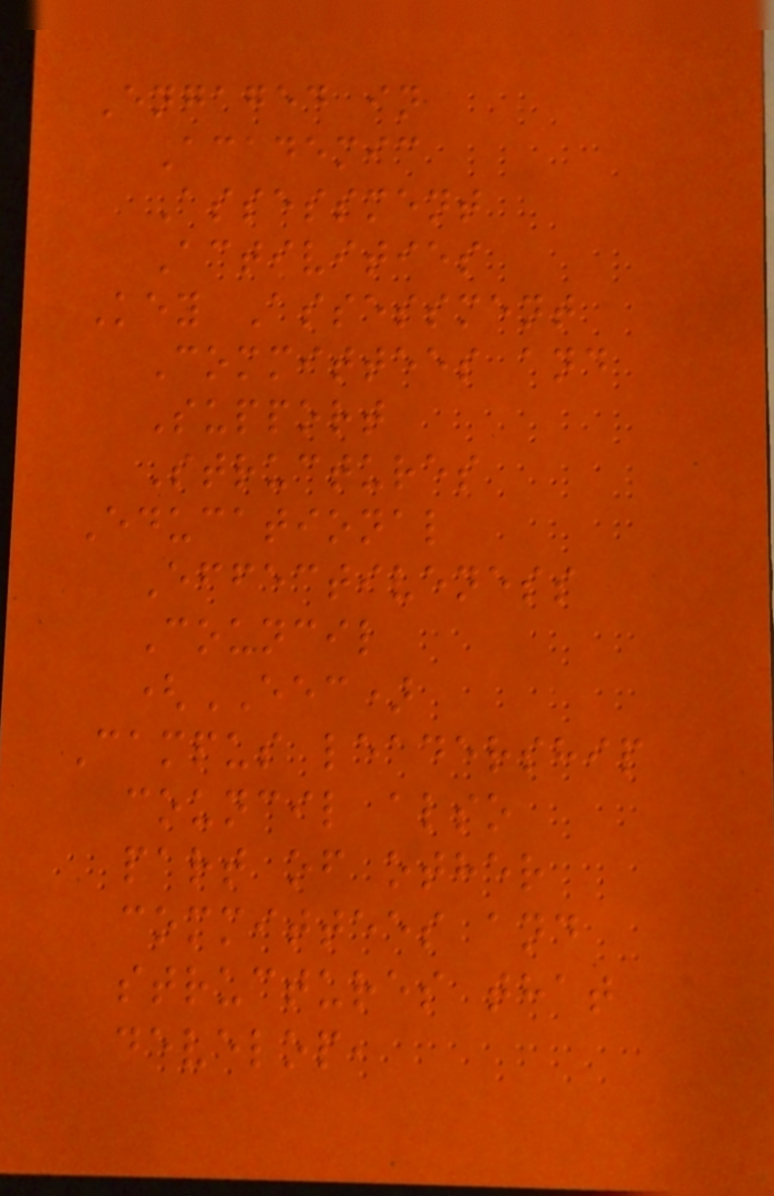Engaged in
Academic
Assessment
Activities
Key Assessment
Committees and
Support
Structures
Educational
Effectiveness
Council
(EEC)
Campus leadership
council also
part of other
committees and
structures that
develop,
